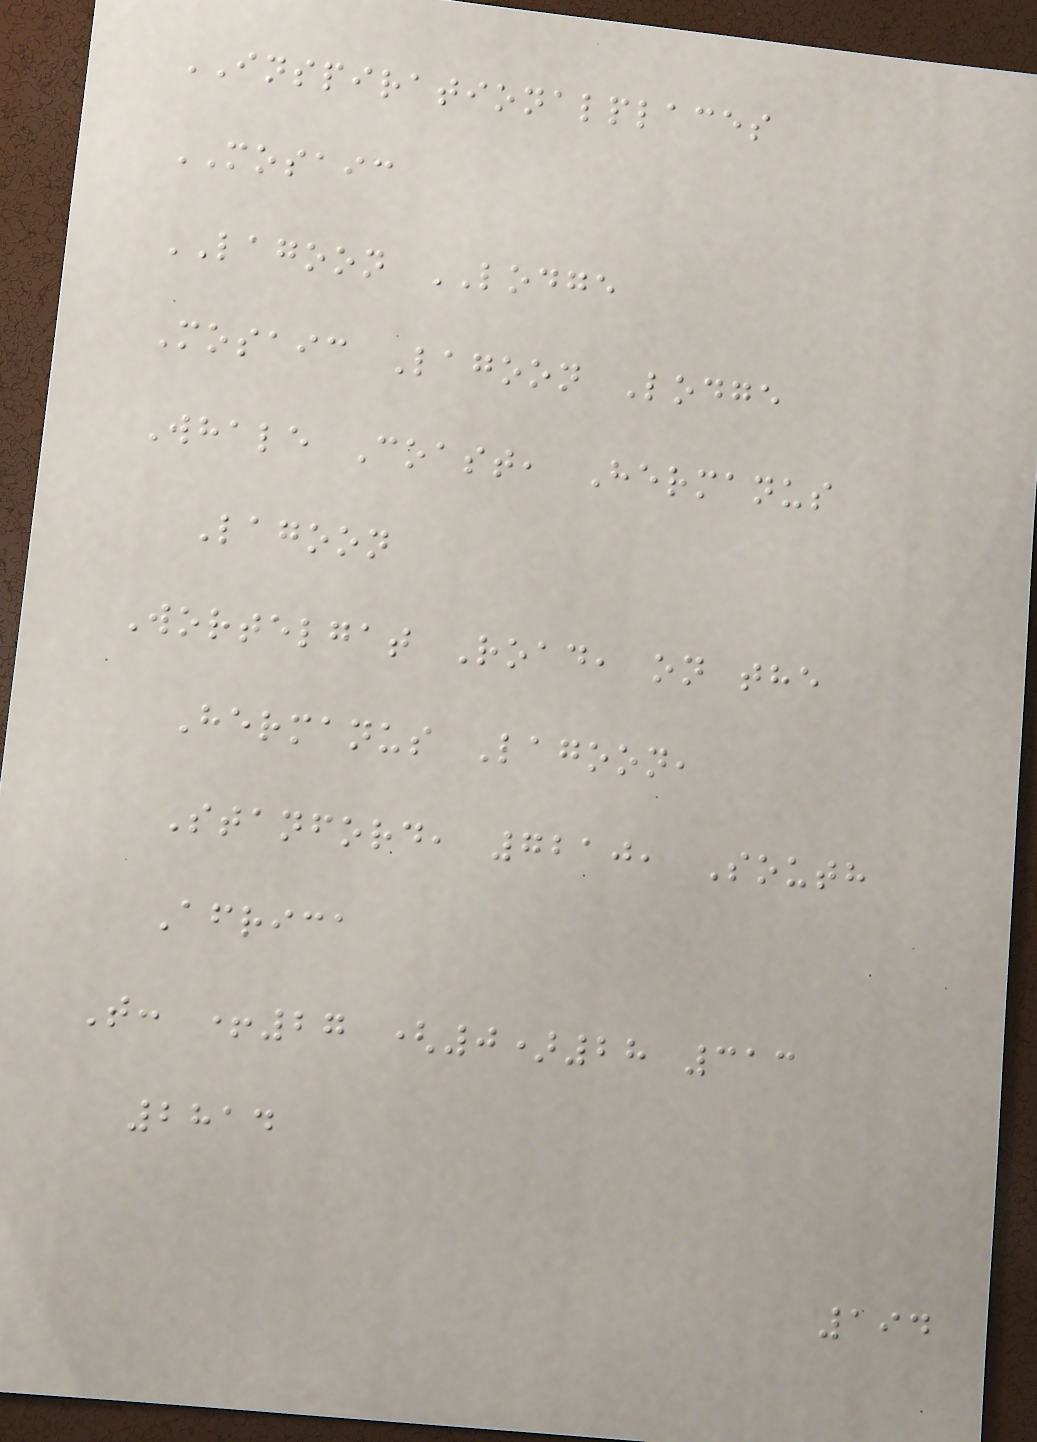INSPIRATIONALPLACES
MOSAIC
LAGOON LODGE
Mosaic Lagoon Lodge
Whale Coast, Hermanus
Lagoon
Wortelgat Road, on the
Hermanus Lagoon,
Stanford, 7210, South
Africa
T: +27 (0)28 313
2814
194
